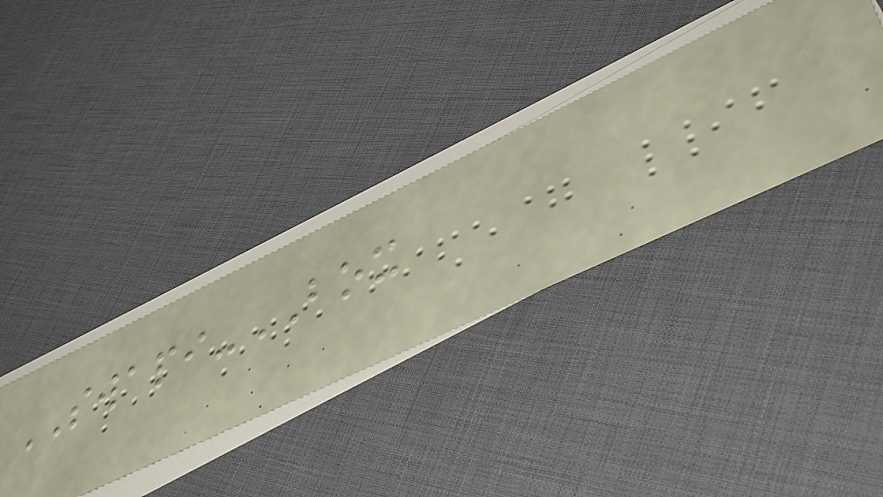SWAPI-BOX
